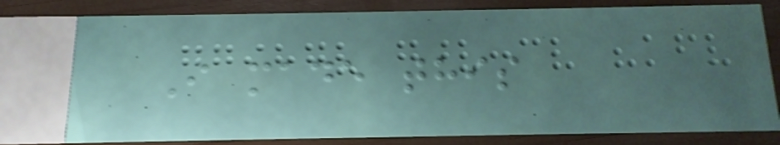I made this
